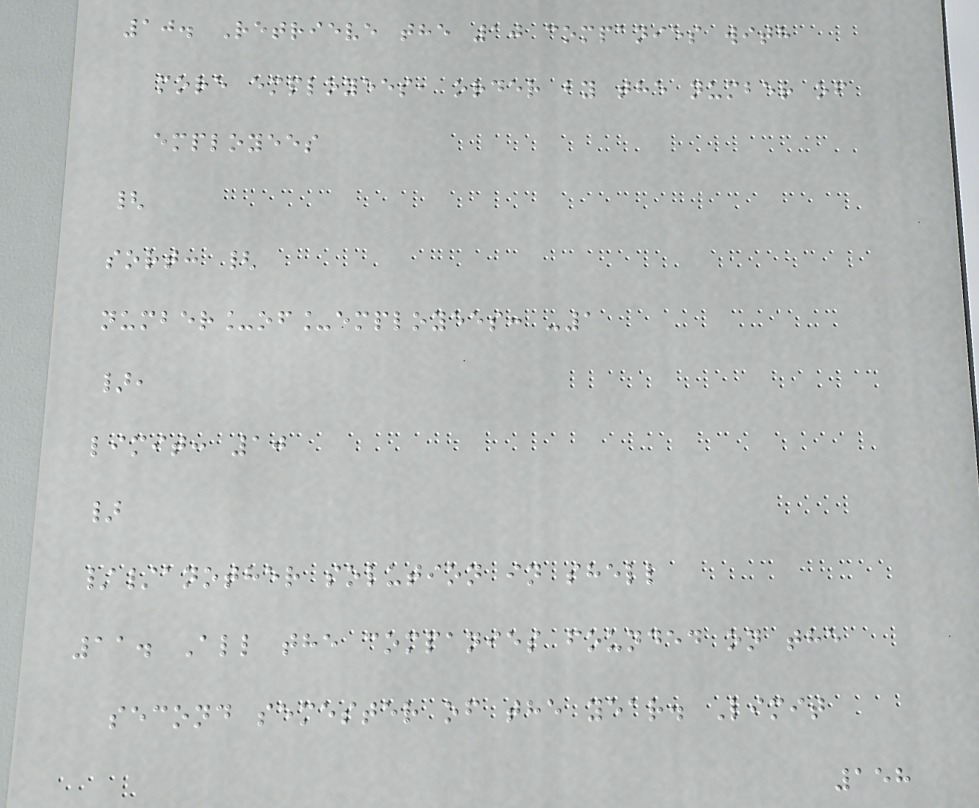10. Retrieve the 10 companies with
more employees, order by the number of
employees
{
sort: {
number_of_employees: -1
},
limit: 10
}
//another solution in shell
11. All the companies founded on the
second semester of the year. Limit
158
